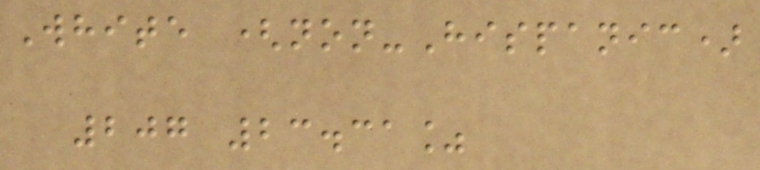White (non-Hispanic)
207 23.31%
